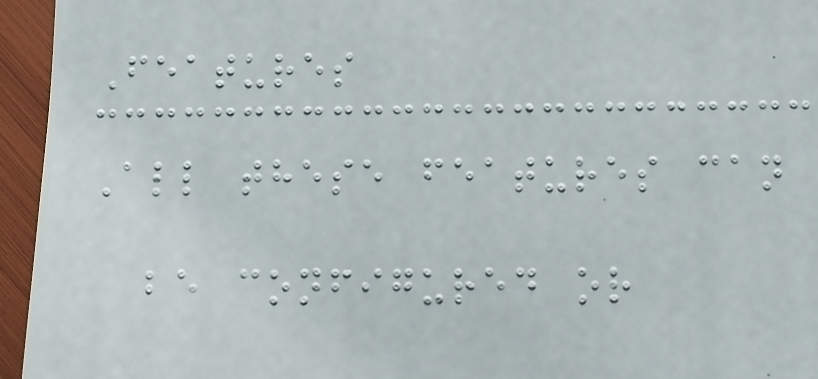Features
All these features can
be configured or
